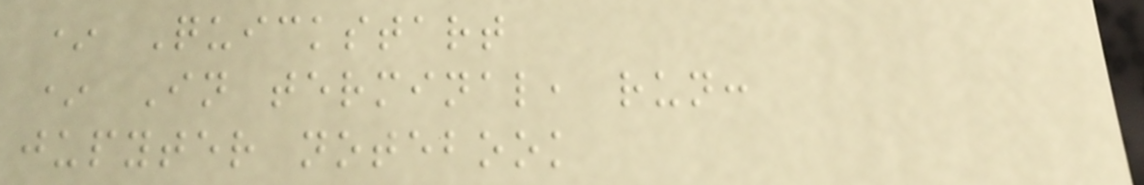* Quickstart
* In terminal, run:
jupyter notebook
